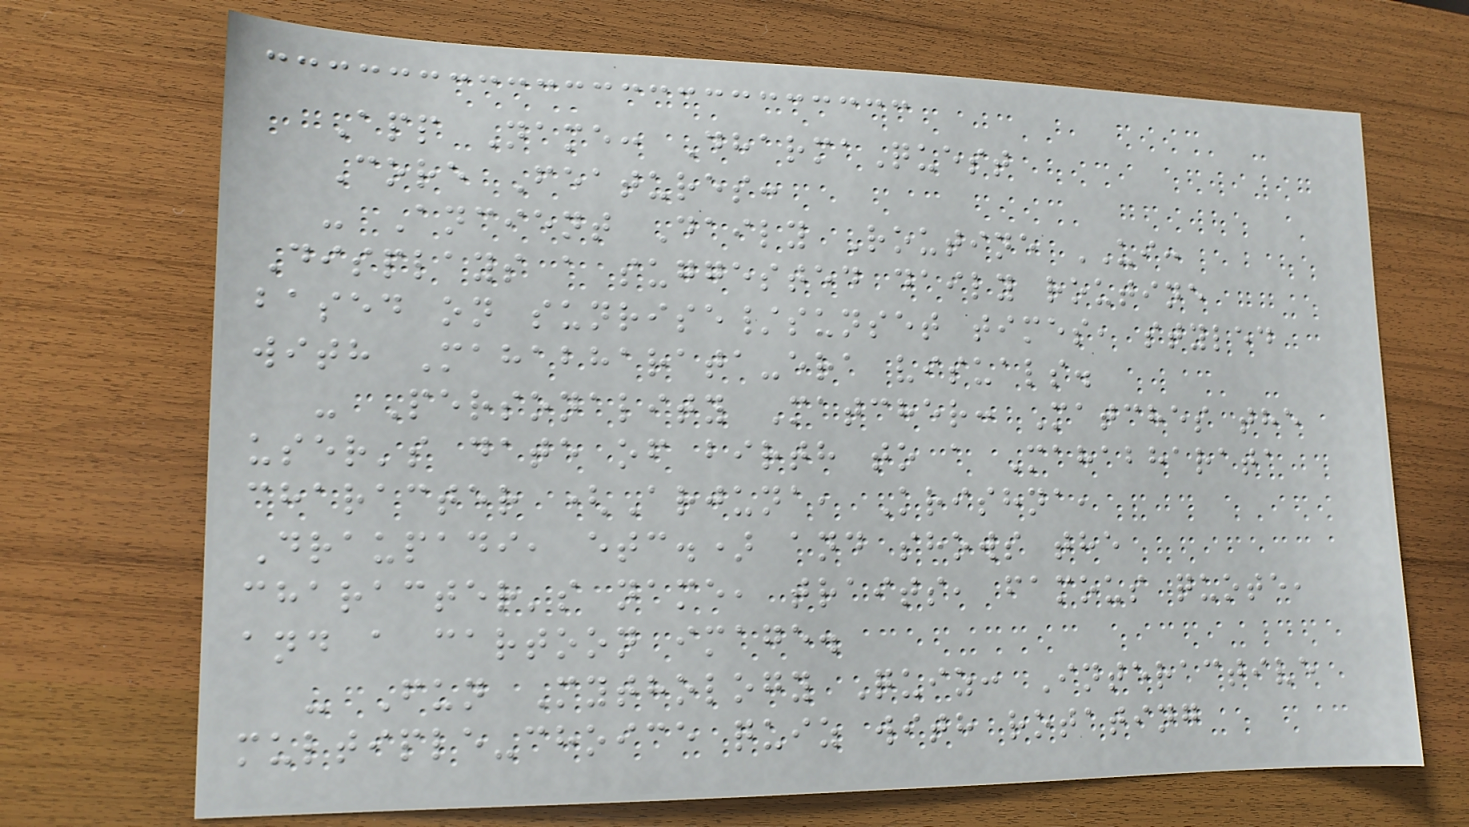App Name: DharmaQuest
Core Features:
- Ancient Daily Routine UI:
Displays a suggested daily routine
based on sunrise/sunset times, styled
with Mahabharata-era visuals.
- Personality Matcher: Matches the
user's date of birth to a Mahabharata
character (Arjuna, Krishna,
Draupadi, etc.) and shows the
character's name, traits, famous quote,
and a cartoon image.
- Fun Mythology Quiz: Interactive
multiple-choice quiz with rotating
